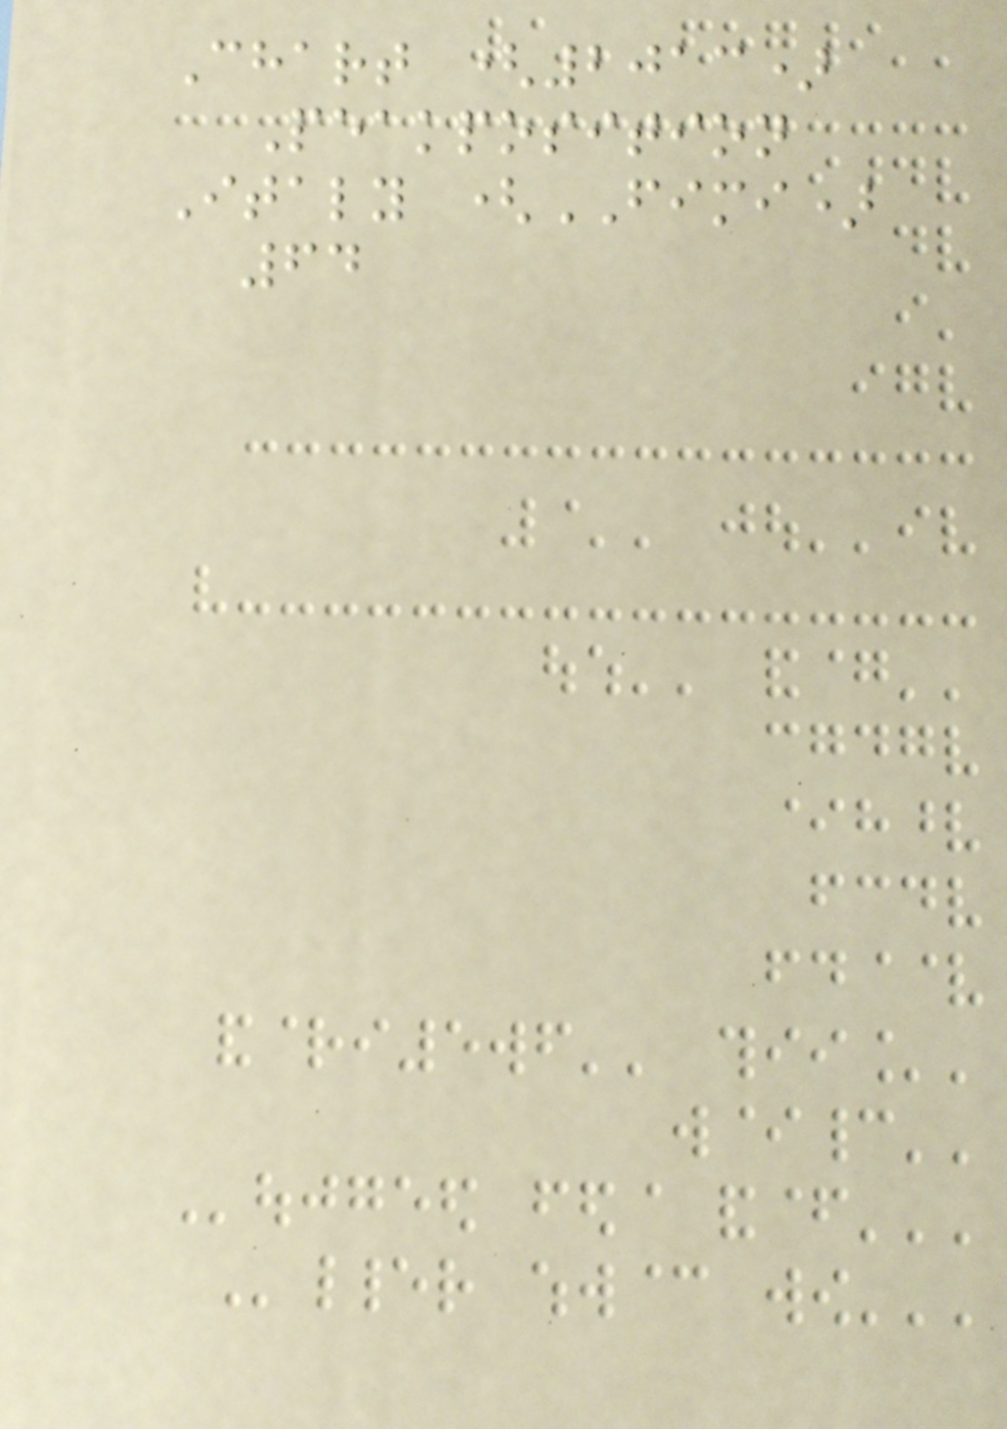Chart (2013)
Peakposition
Italy (FIMI)
64
